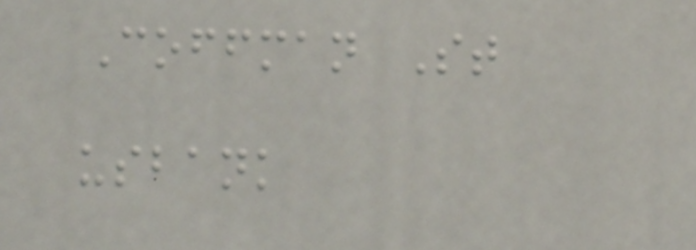Coffman St
usbank
